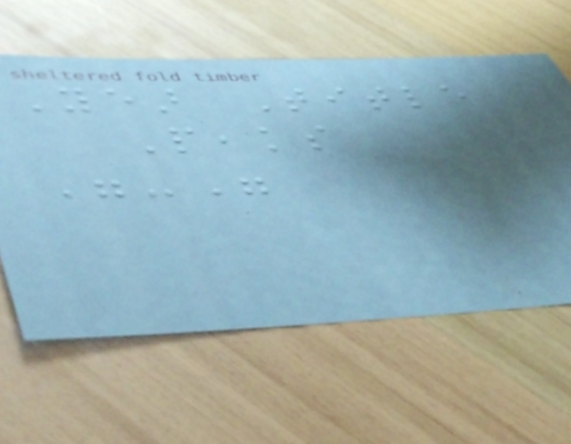Year Title
Peaks
"-"
